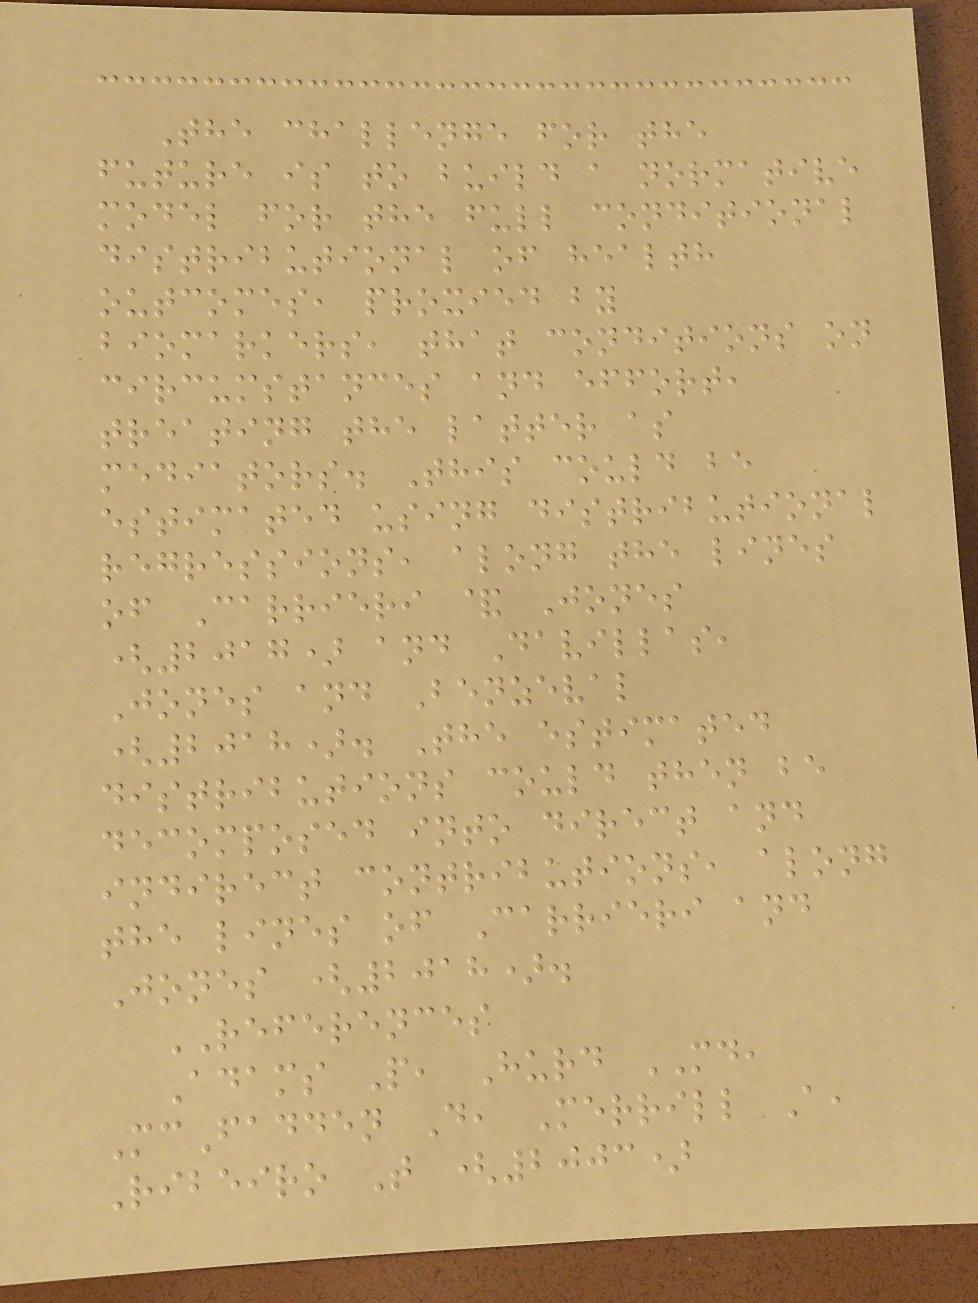The challenge for the
future is to build a normative
model for the full conditional
distributional of health
outcomes, proxied by
biomarkers, that conditions on
circumstances and effort,
treating the latter as
mediators. This could be
estimated using distributional
regressions, along the lines
of Carrieri & Jones
(2017) and Davillas,
Jones and Benzeval
(2018). The estimated
distributions could then be
decomposed into direct and
indirect contributions, along
the lines of Carrieri and
Jones (2018).
REFERENCES
Adams P, Hurd MD,
McFadden D, Merrill A,
Ribeiro T (2003)
